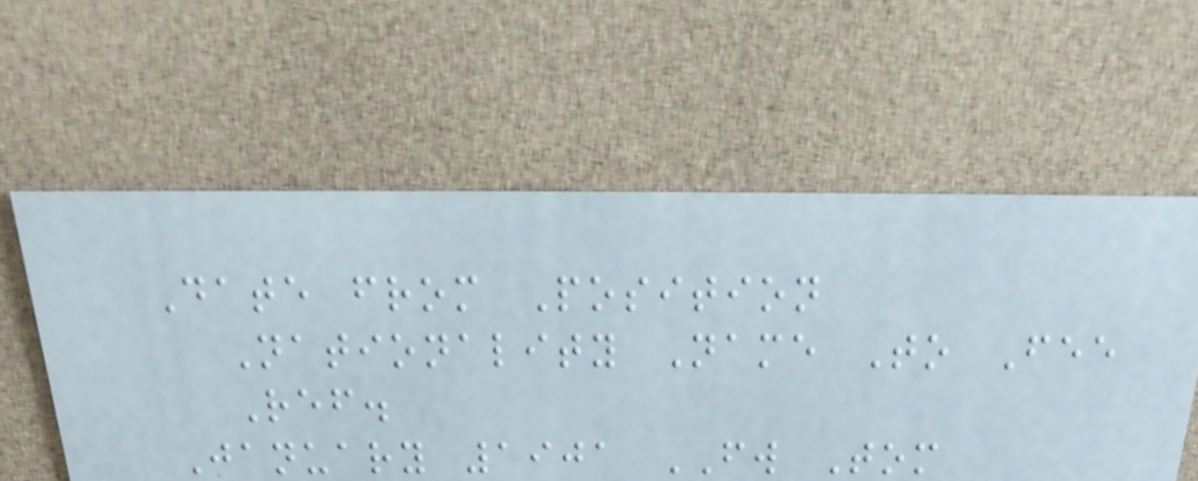Date from Position
Nationality Name To Fee
Ref.
January 1901 FW Tom
